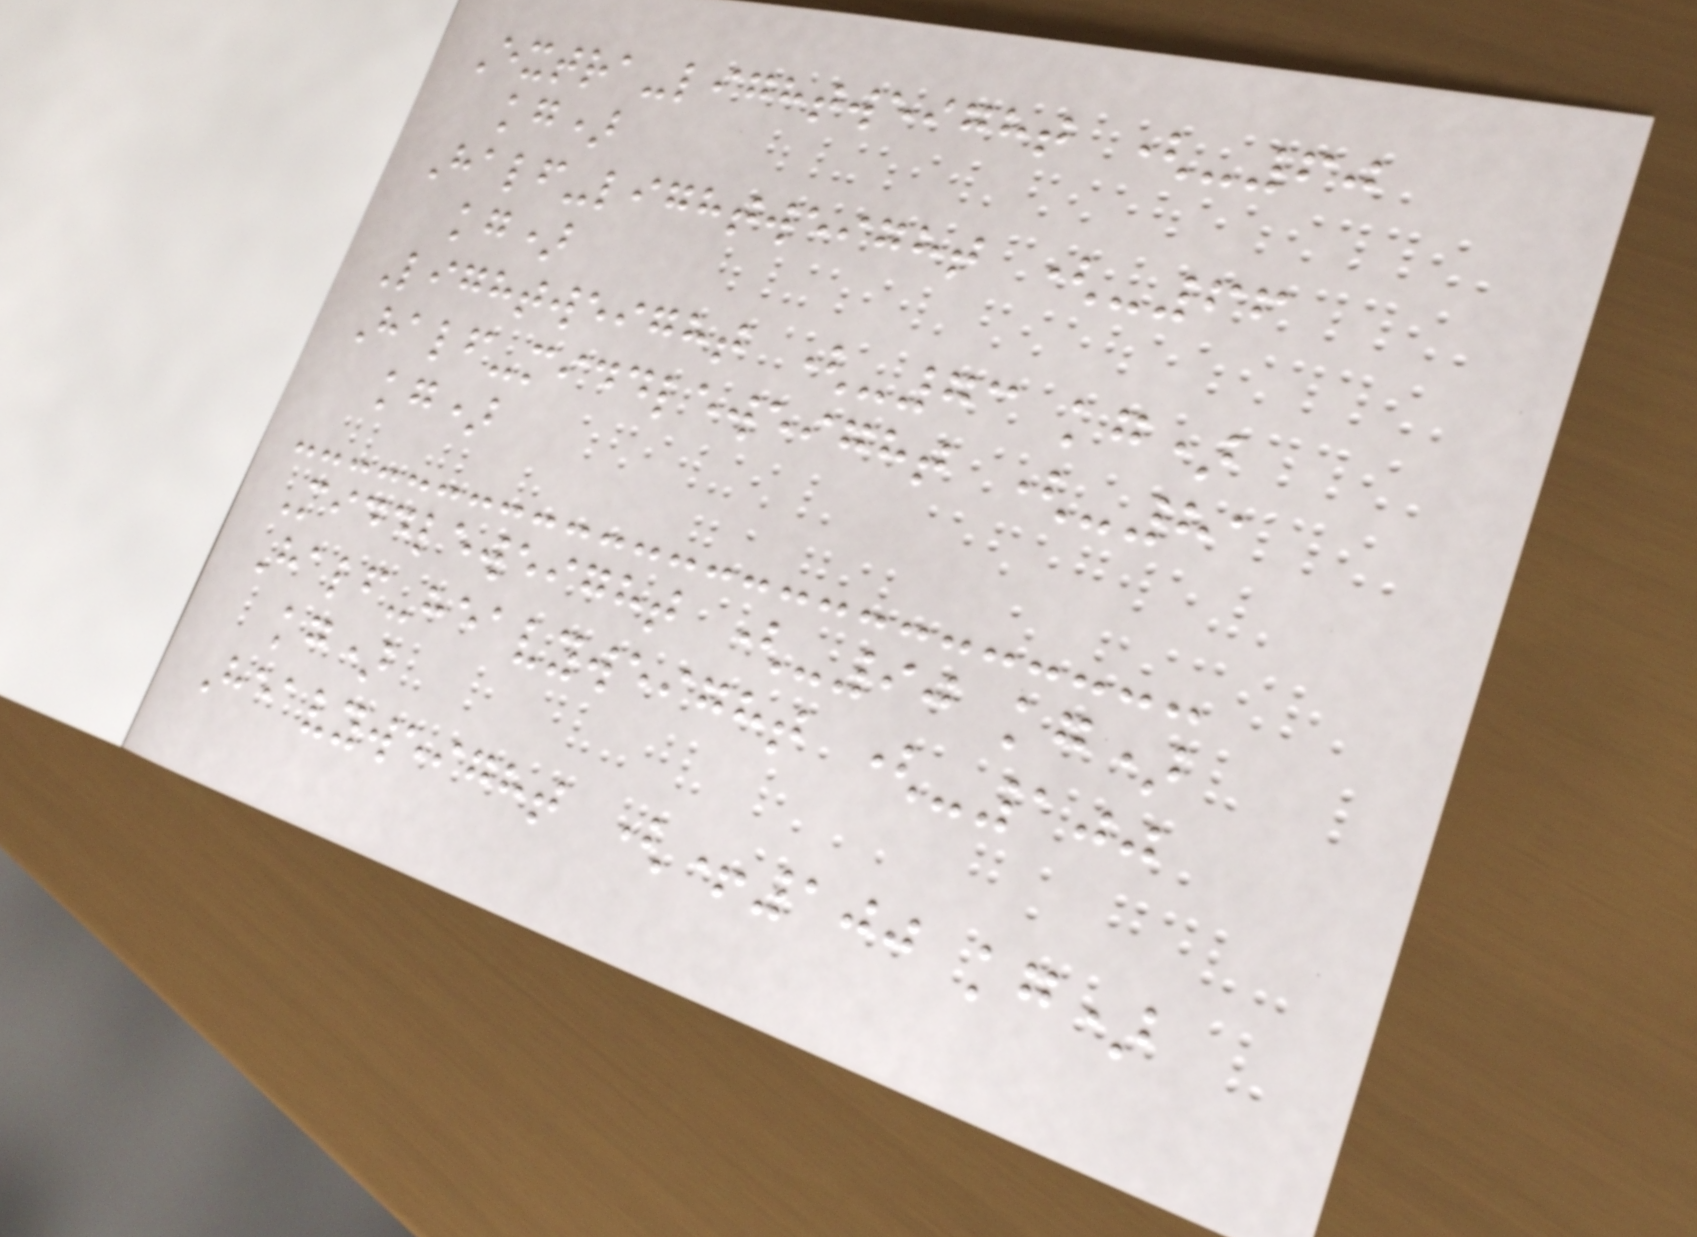Extra-lightweight (-60
kg)
Half-lightweight (-66
kg)
Lightweight (-73 kg)
Half-middleweight (-81
kg)
Middleweight (-90 kg)
Half-heavyweight (-100
kg)
Heavyweight (+100 kg)
